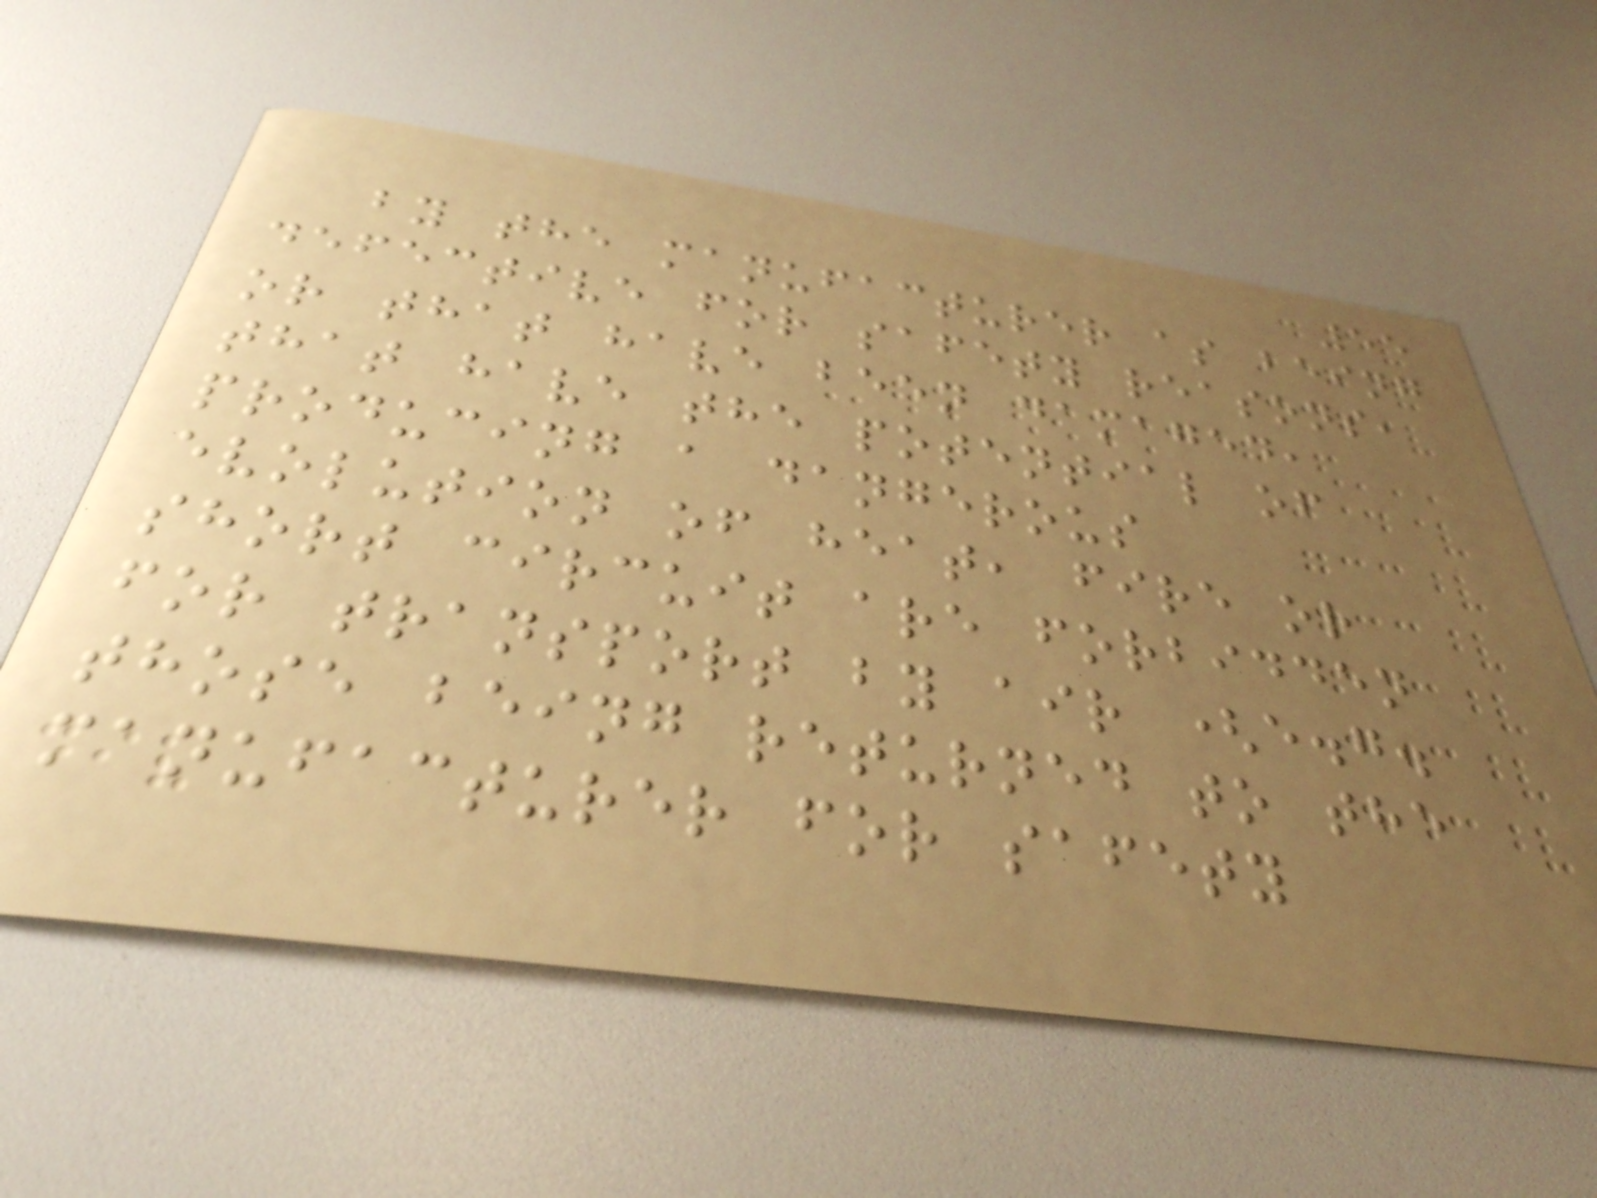55
by the manufacturer as being
defective for safety reasons,
or that have been damaged,
that have the potential of
producing a dangerous
evolution of heat, fire or
short circuit are forbidden
for transport by air (e.g.
those being returned to the
manufacturer for safety
